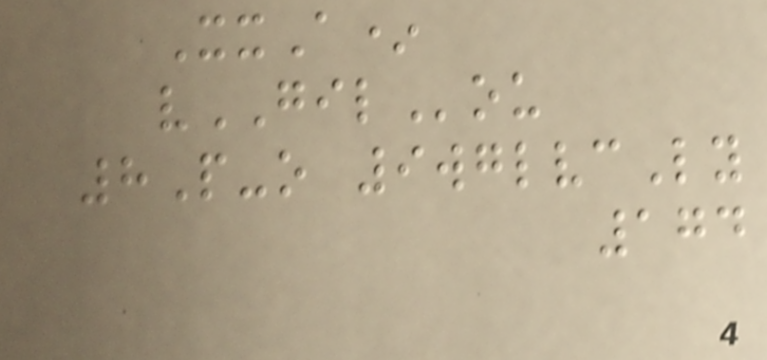XxA*
vGILou
8P-o 9wglvcLy
174
